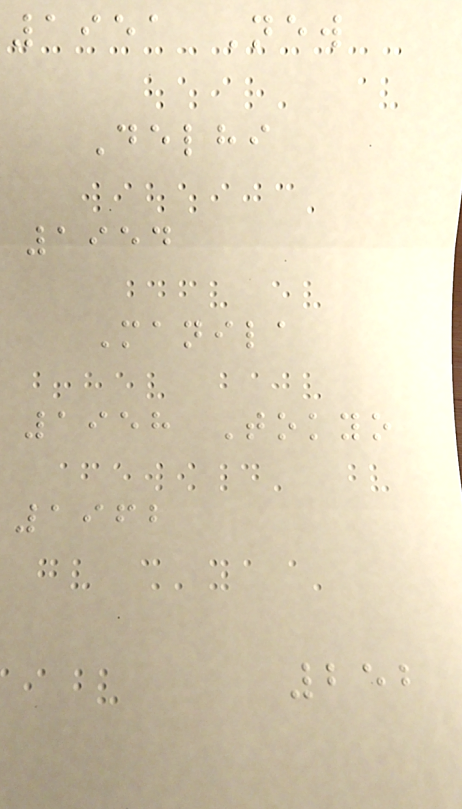1951 New
Delhi
1954
Manila
1958 Tokyo
1962
252
